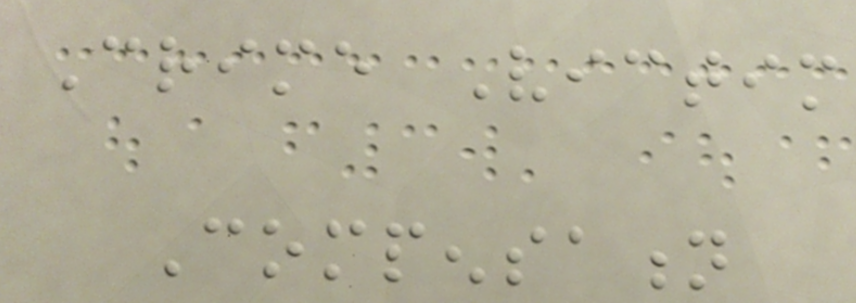Crime Victim
Compensation
